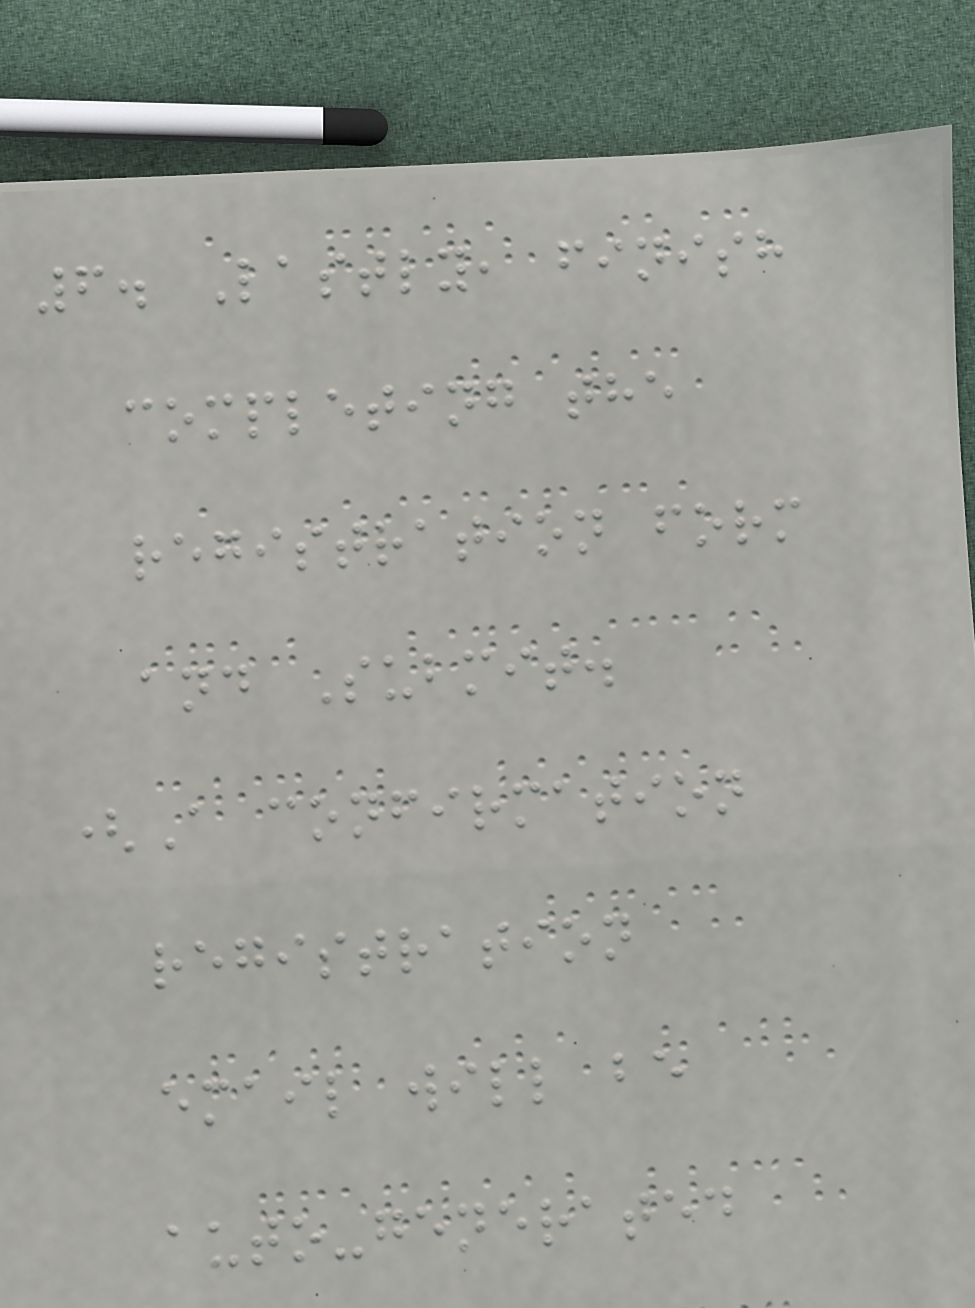6. Lastly, finish
completing the
registration form
and Submit.
(A confirmation
registration
email will be
auto-generated
